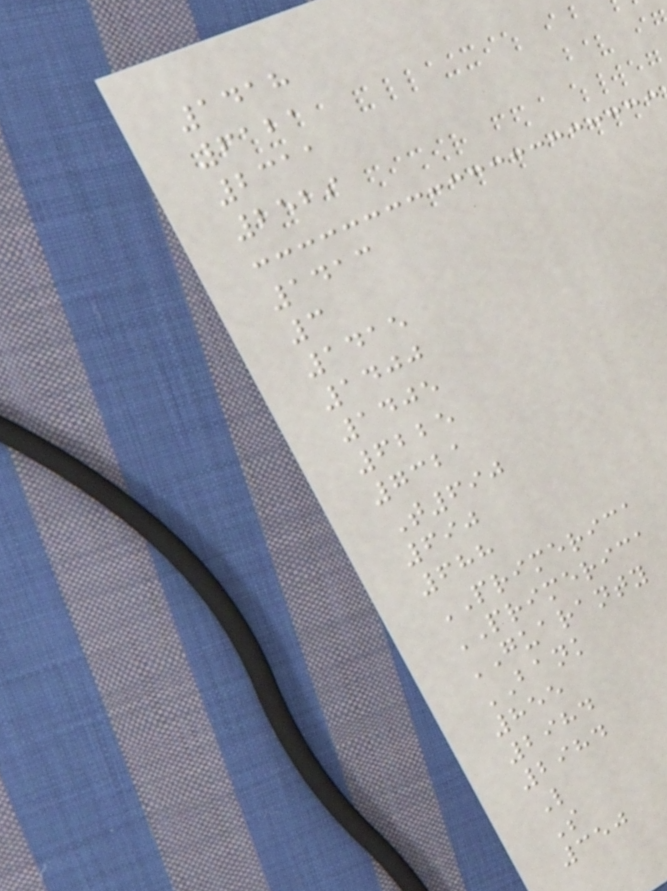1418
6121
2311
2529
1413
3
1415
1400
1405
6225
7321
T690
690
688
PRIMERICA
PRIMERICA
GUARANTY
BANK
855
2984
2984
L
S
350
